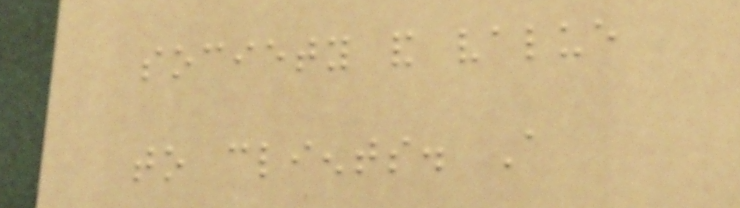society and value
to clients. A
